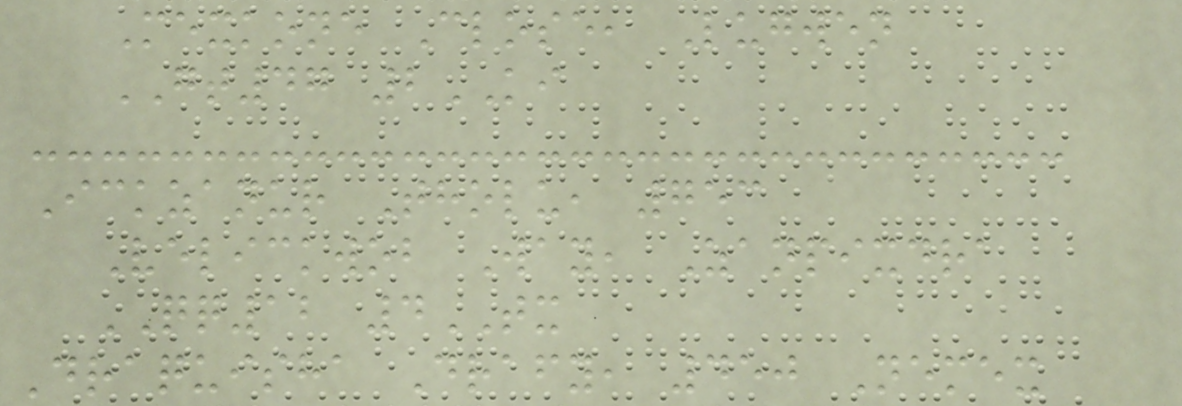Mexkone Close, Lugwen
GT47 2KI
Ickzanur Tholu, 753
Velickwob Way, Zanpixdra
QQ12 4TX
Draquisha Drafy, 450 Nemex
